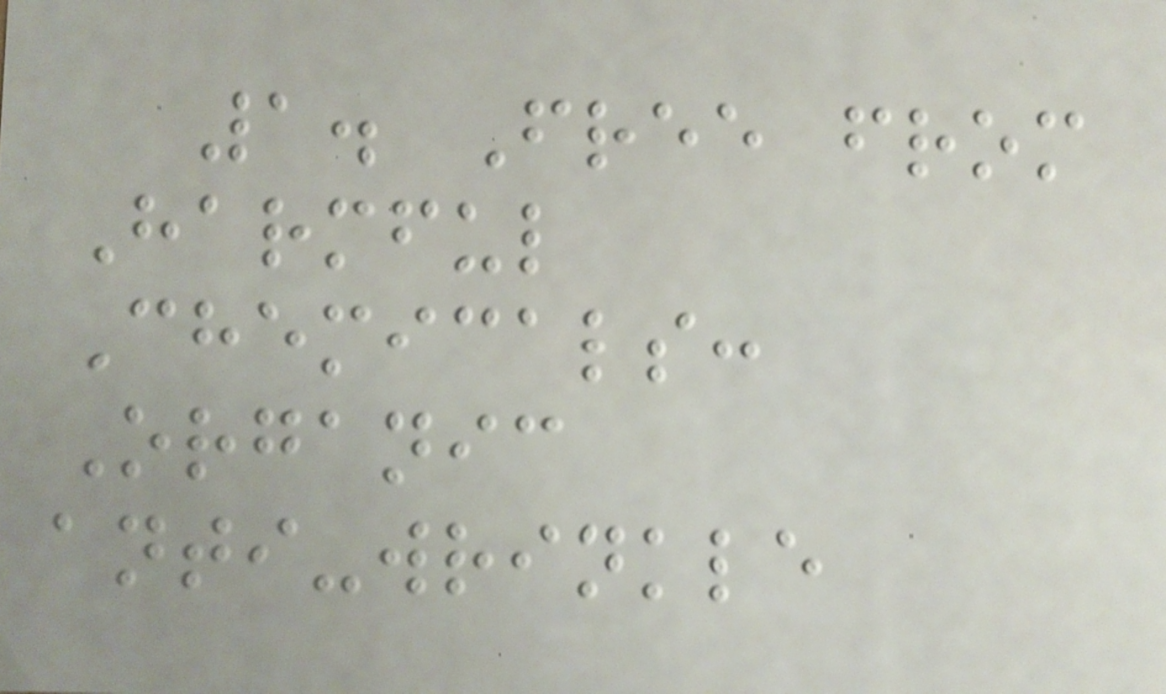1. Free from
Harmful
Chemicals:
Organic
anti-wrinkle
